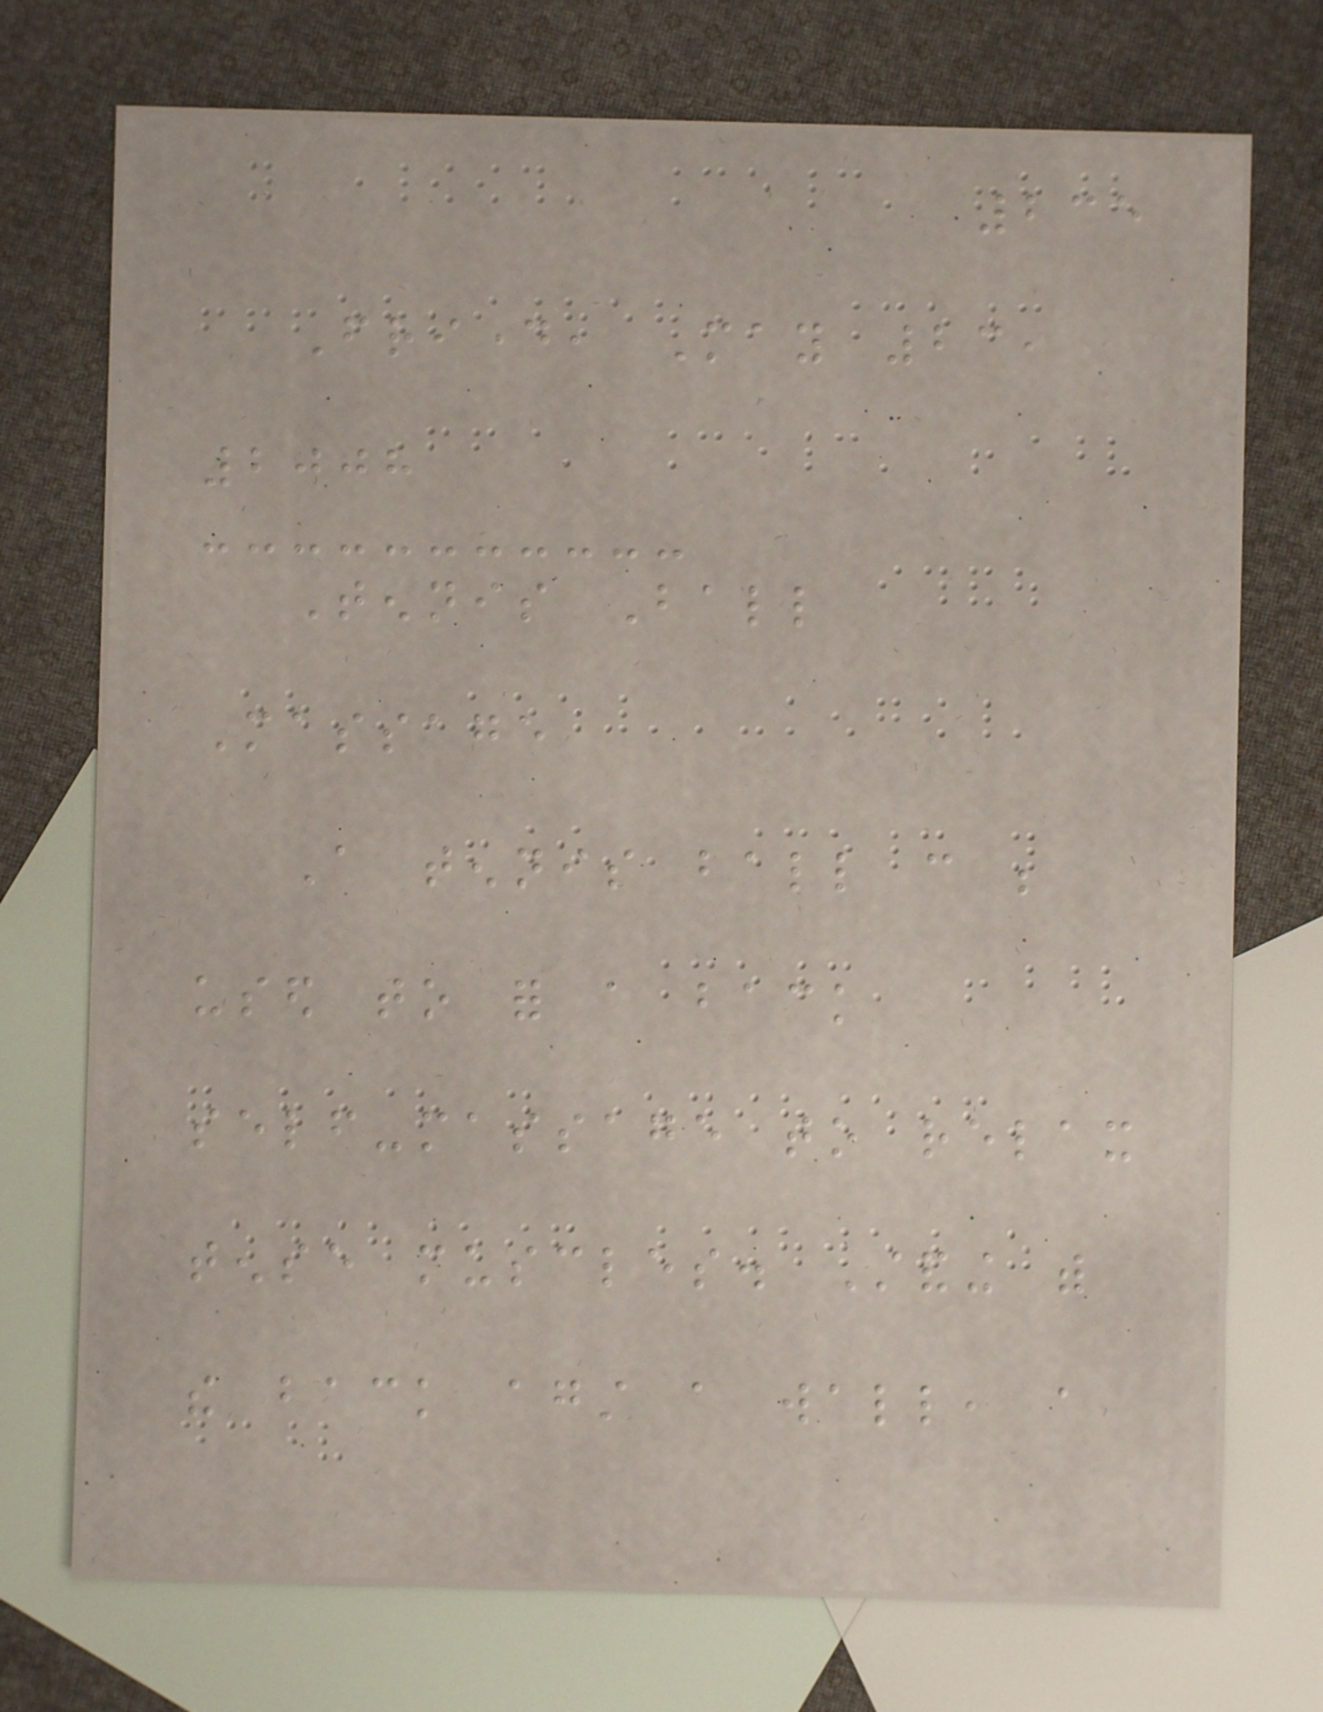235
Friday, May 23,
2008
Tennis Ball
Massage
A tennis ball can be
used to for a back
self-massage to relax
tense muscles. Standing with
the back against a wall, a
